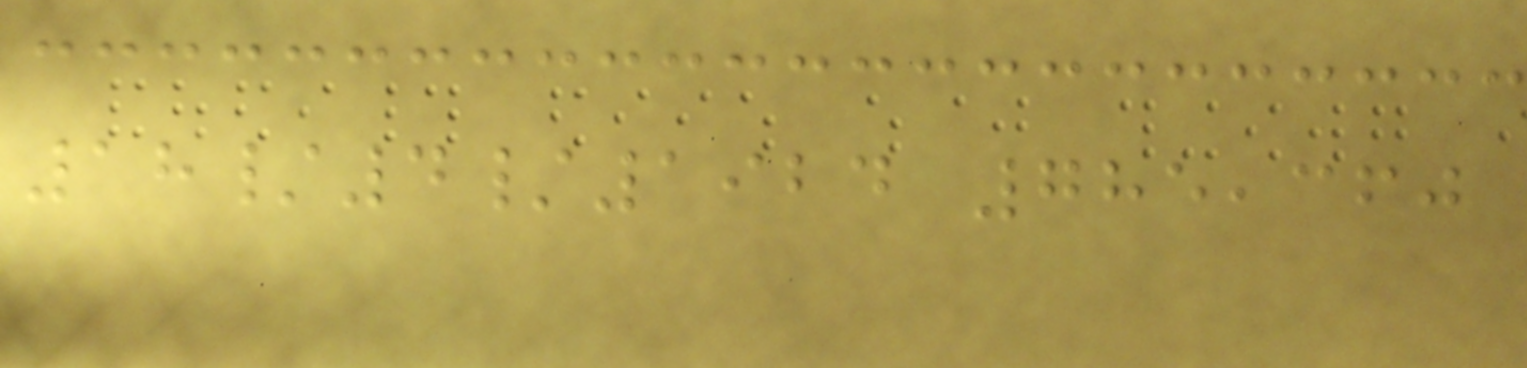18/4/1924 785,360
